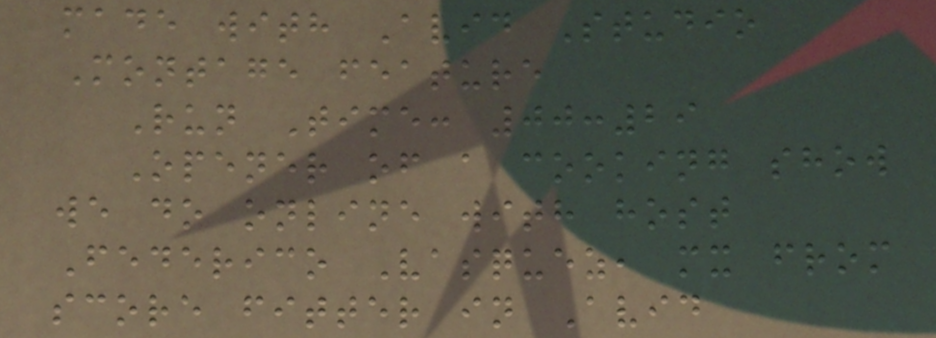made with Avid Studio
Montage feature
Run Time: 00:29
Opener of a cooking show
we do online with host
Federico Vasquez, mx from
score fitter in Avid
